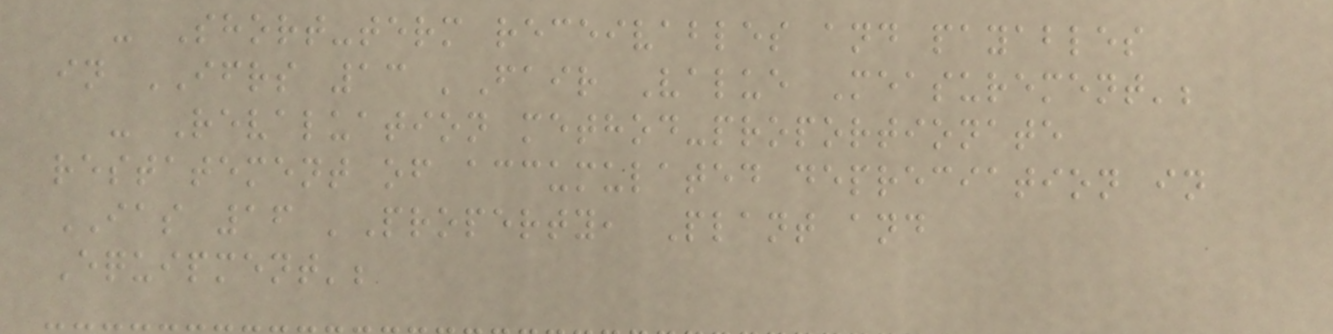- Short-term receivables and payables
in IFRS 13 'Fair Value Measurement';
- Revaluation method-proportionate
restatement of accumulated depreciation in
IAS 16 'Property, Plant and
Equipment';
